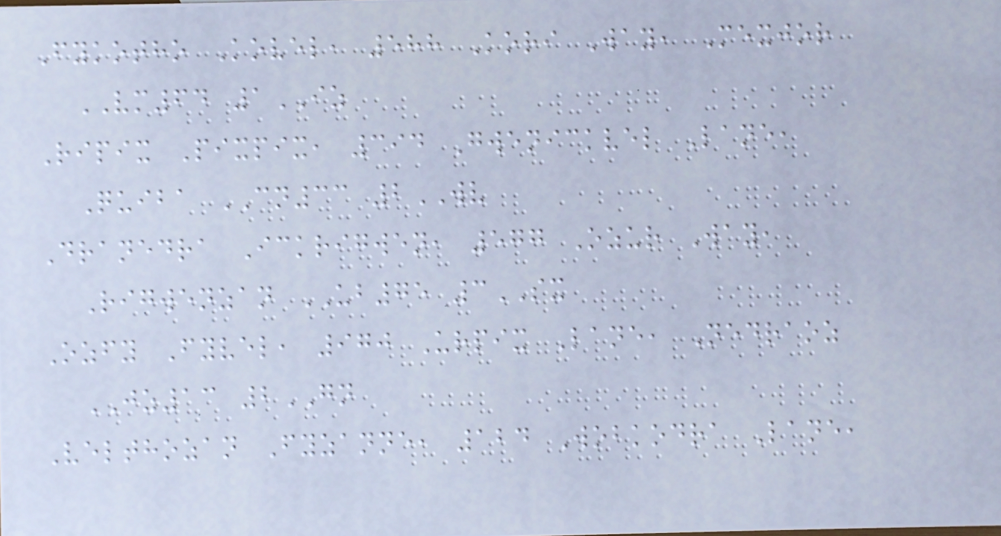Fykotho Kovel, 588 Kori Way, Mexjor
VM64 1IZ
Ripix Pixpix, 394 Gwenickvel Lane,
Quiba CN33 2WV
Dranedra Ickrigwen, 577 Ozur Way,
Rigwenzan UB75 3SX
Ozfy Fyvel, 970 Urpix Lane, Nedraoz
JZ13 2GN
Velthozan Fyzanne, 124 Wobkodra Lane,
